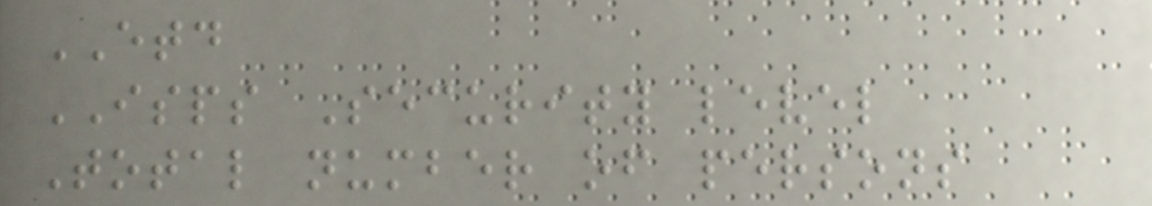ETD
ISPS Security level
Total number of persons
